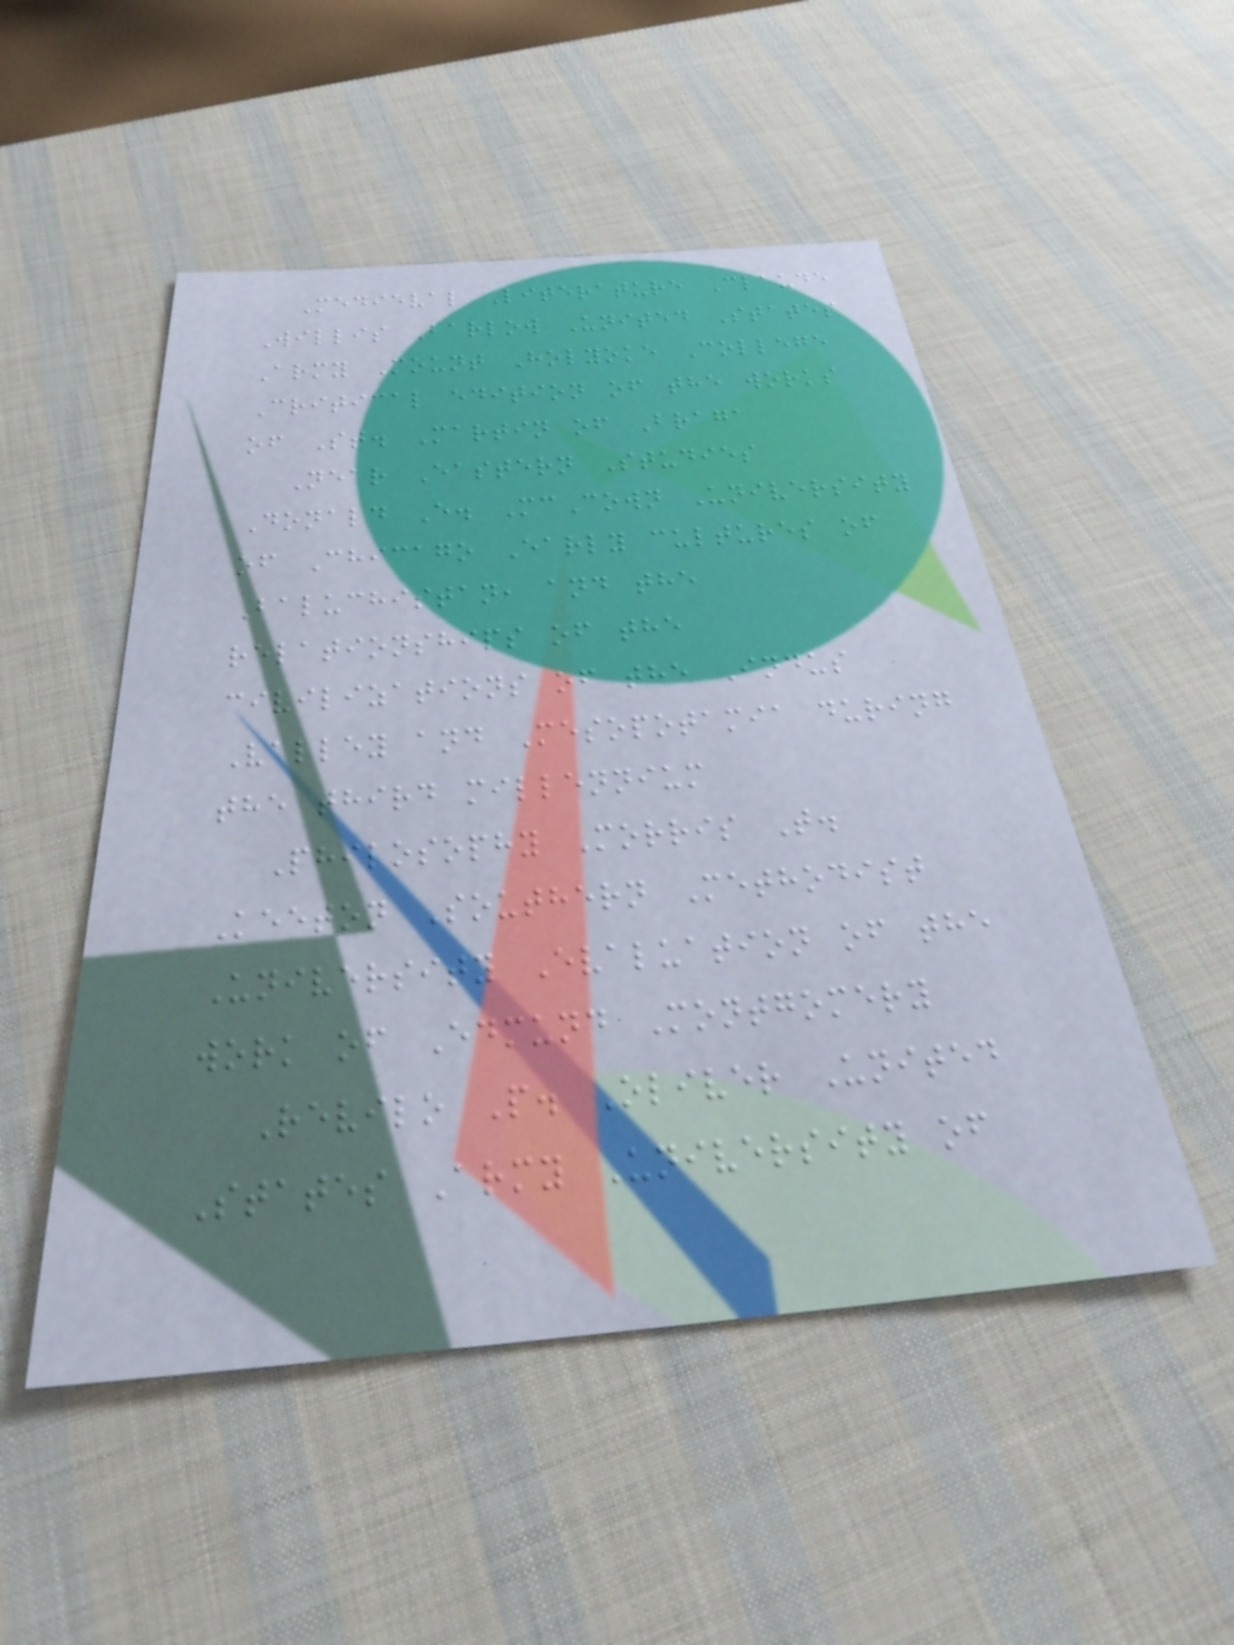Medieval Literature Claude
Willis Barlow United States
Army Mount Holyoke College
Critical edition of the works
of St. Martin of Braga
Near Eastern Studies
Donald E. McCown University
of Chicago Early cultures of
Baluchistan, and the
relationships of the
civilizations of the Indus
Valley and Mesopotamia during
the third millennium
Philosophy Morris T.
Keeton Southern Methodist
University Evaluation of the
work of Edmund Montgomery
Revilo P. Oliver United
States Army University of
